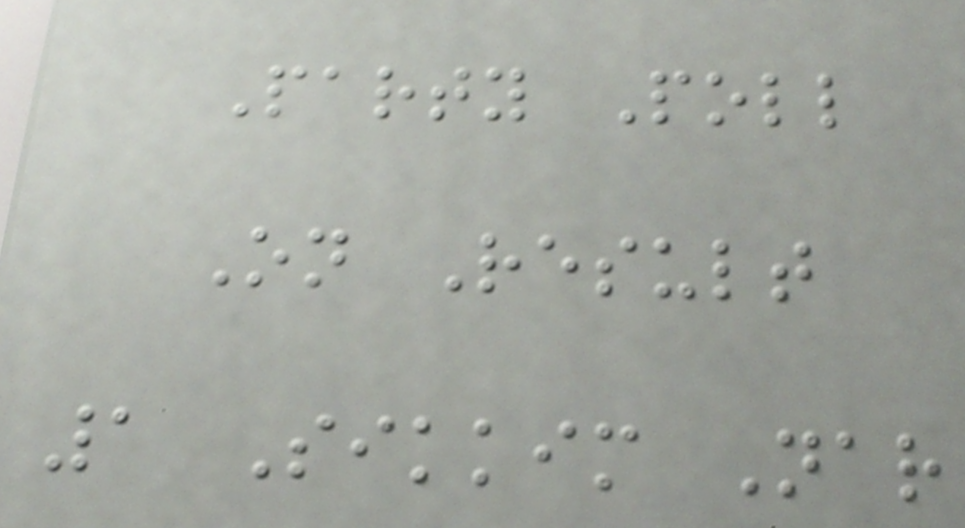Party Poll
On Result
1 Sikkim Nar
